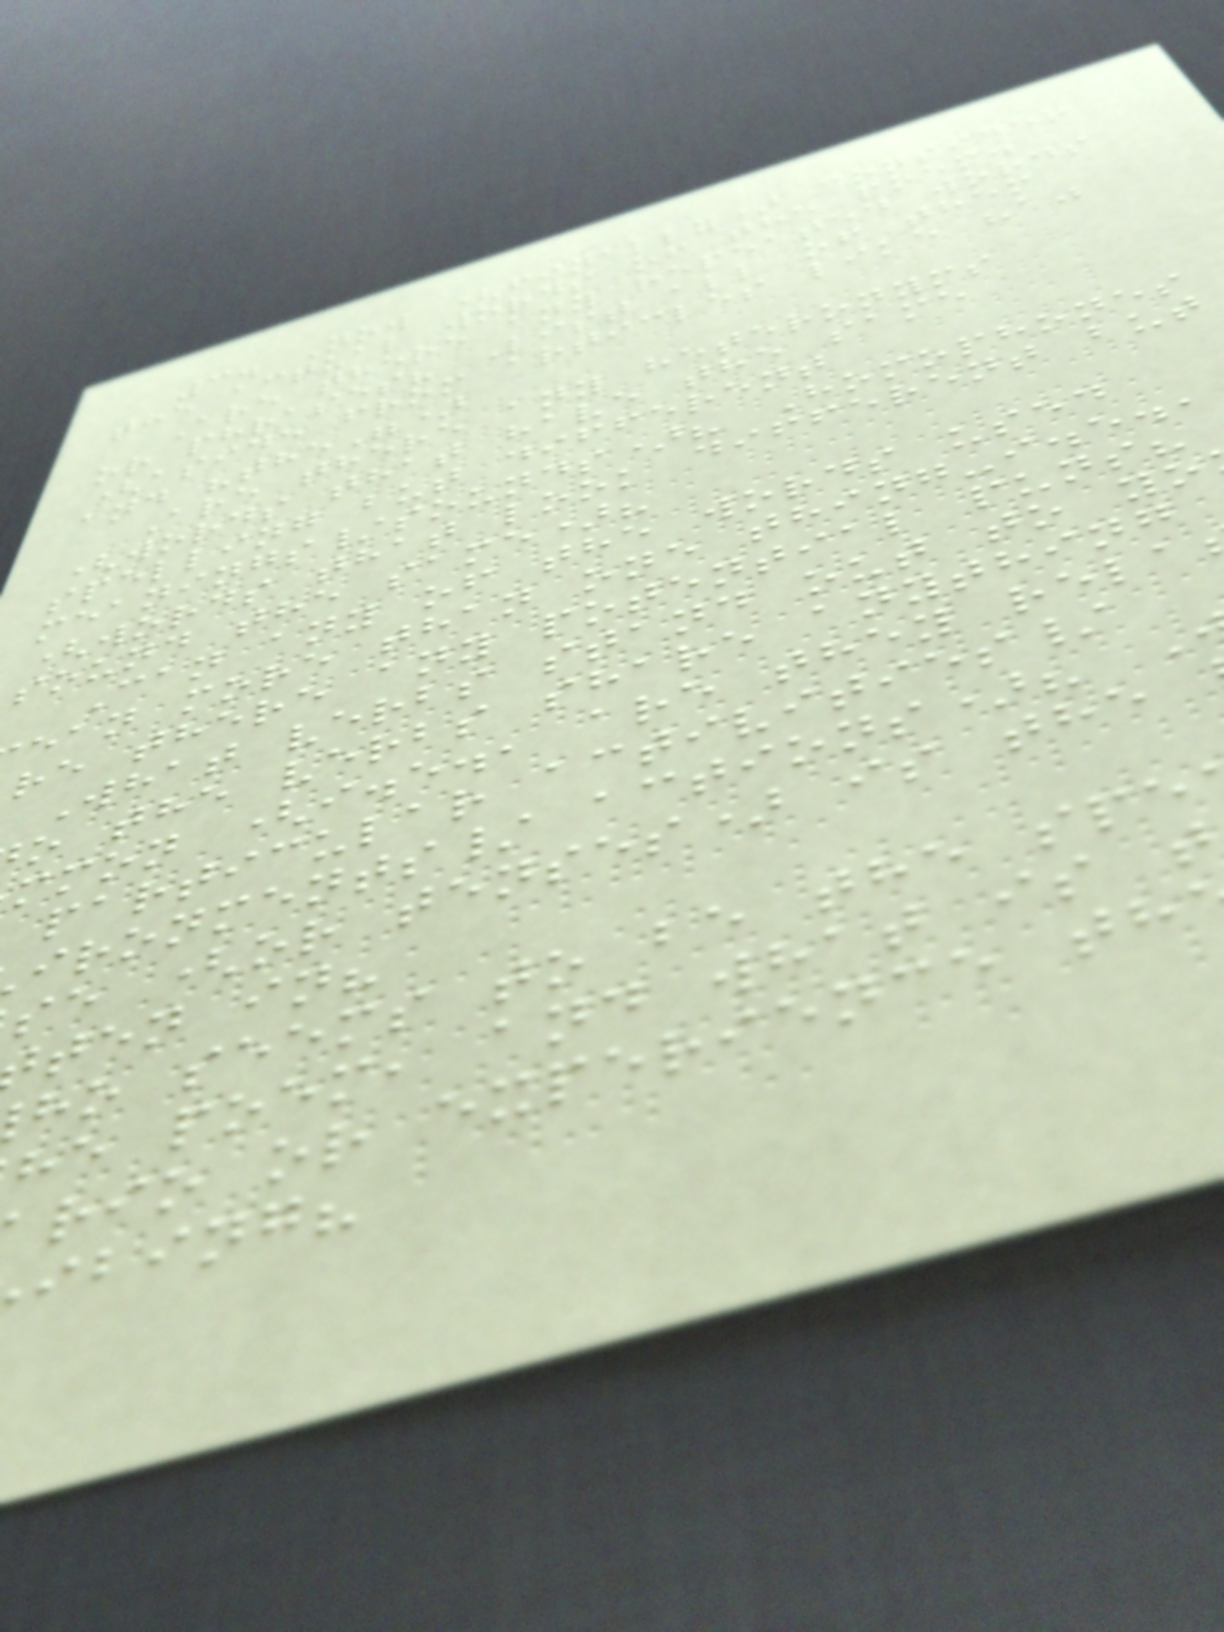3. Now (finally) consider
the actual words of the poem.
Are there any repeated words
or phrases? List all of them
(aside from articles like "a"
and "the")
Are there any heteronyms
(words that have the same
spelling but different
meanings/sounds)? Homophones
(words that look different but
sound the same)?
Can any of the words used
ean more than one thing-i.e.,
re there any potential puns?
What verbs stand out to yo
o the verbs share anything
mmon (i.e., are they rela
particular activities/
ironments/ actions)?
se (or tenses) is the
ten in?
ho seems to be the spe
he poem, and what is t
rio or experience th
ibing?
